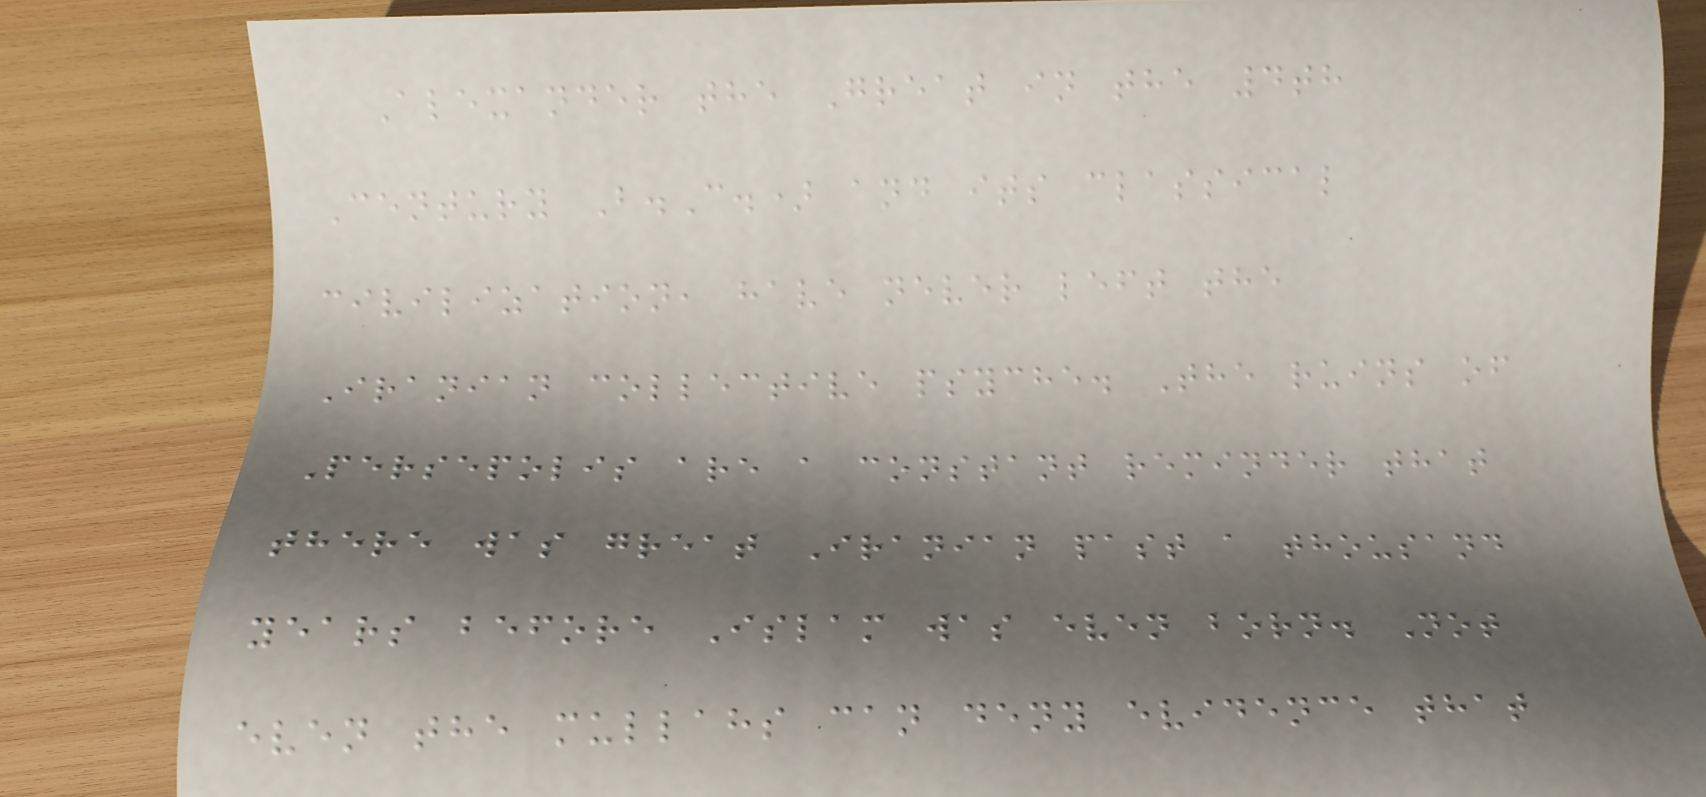Alexander the Great in the 4th
Century B.C.) and its classical
civilization, have never left the
Iranian collective psyche. The ruins of
Persepolis are a constant reminder that
there was great Iranian past a thousand
years before Islam was even born. Not
even the mullahs can deny evidence that
